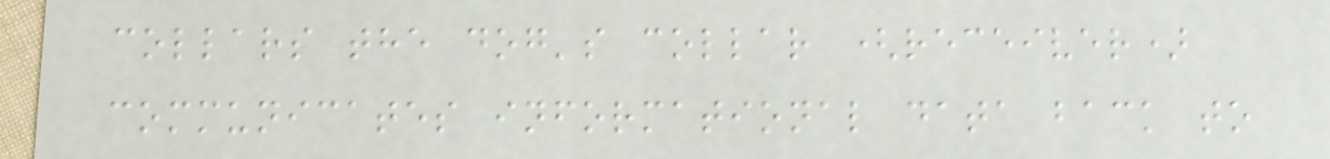collars the dog's collar (receiver)
communicates informational data back to
